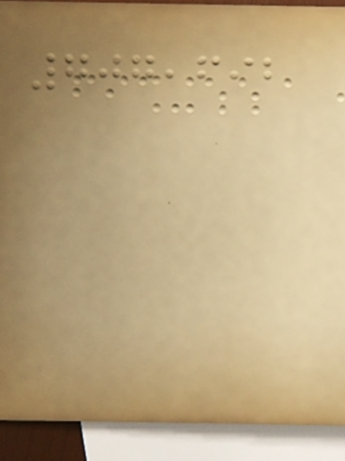707,692
